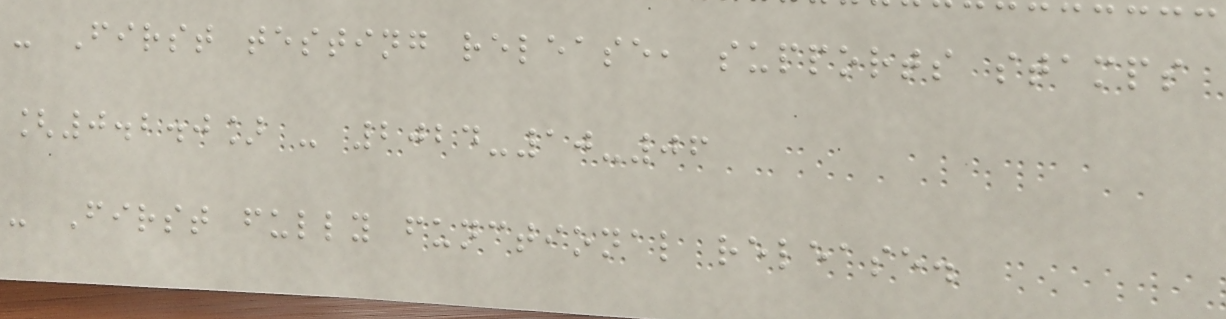- First testing release, supports stamps
[0.2.0] - 2024-10-06
- First fully functional release.
